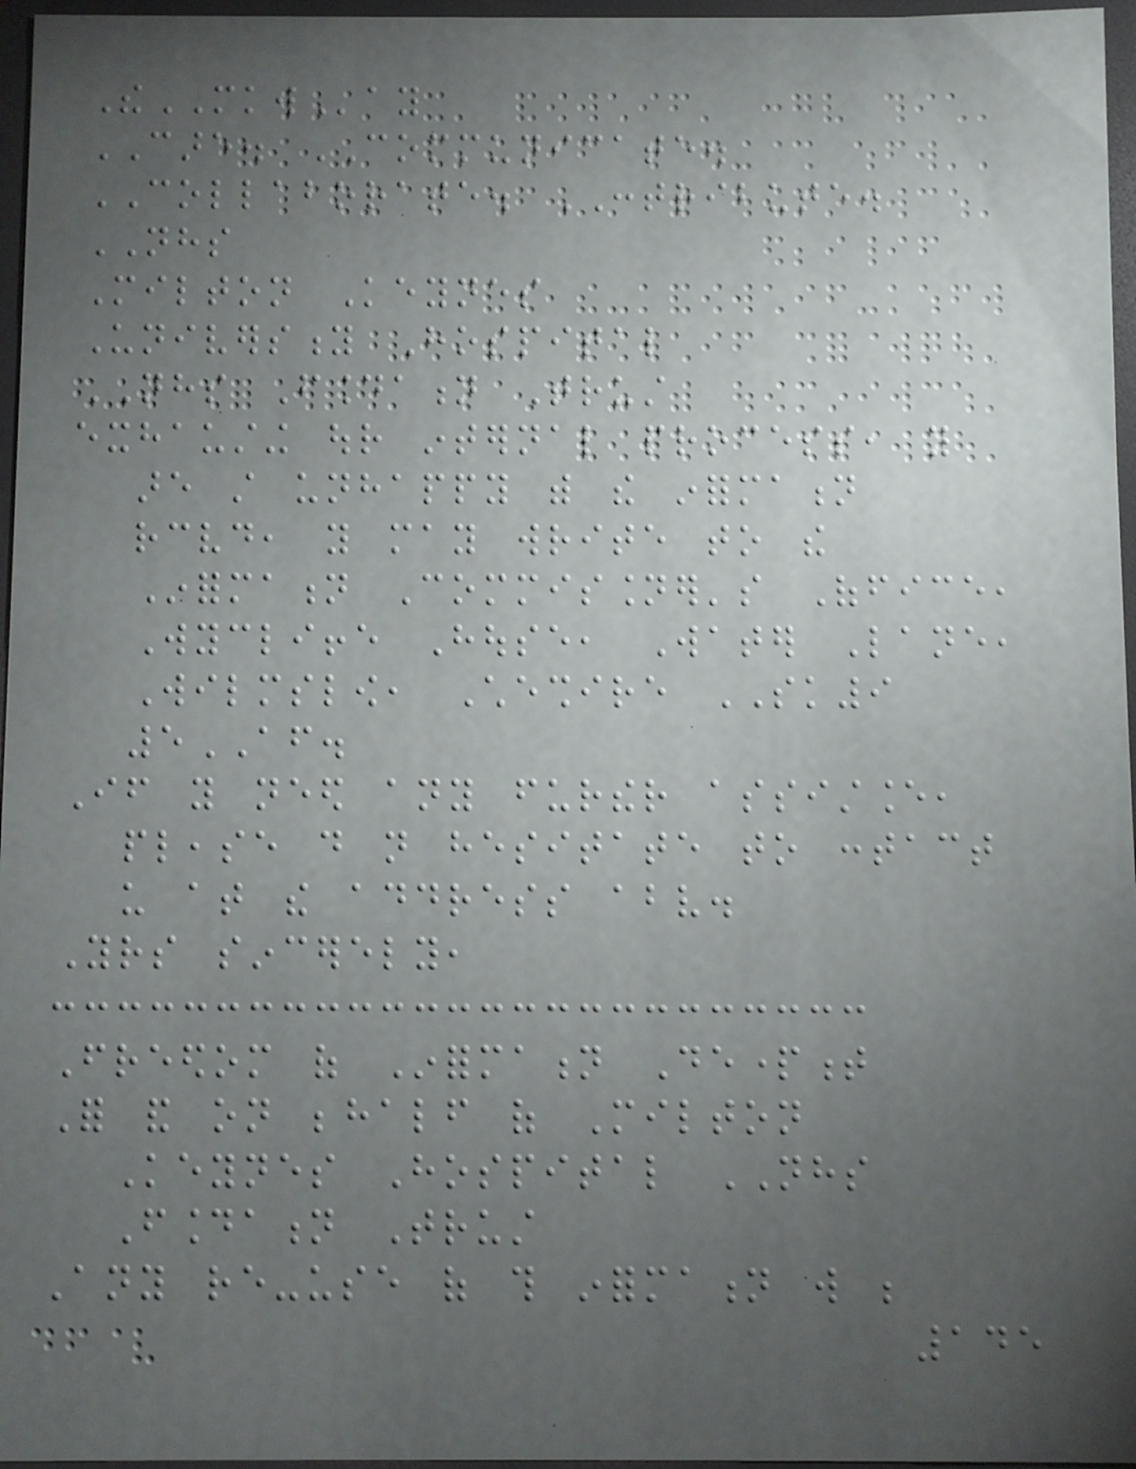TheMKWay
CARE. COMMUNICATE.
COLLABORATE. CONTRIBUTE.
NHS
Milton Keynes
University Hospital
NHS Foundation Trust
exhausting our internal process, you
are still unhappy with the information
received, you may write to the
Information Commissioner's Office,
Wycliffe House, Water Lane,
Wilmslow, Cheshire SK9
5AF.
If you need any further assistance,
please do not hesitate to contact
us at the address above.
Yours sincerely,
Freedom of Information Department
For and on behalf of Milton
Keynes Hospital NHS
Foundation Trust
Any re-use of this information will be
145
